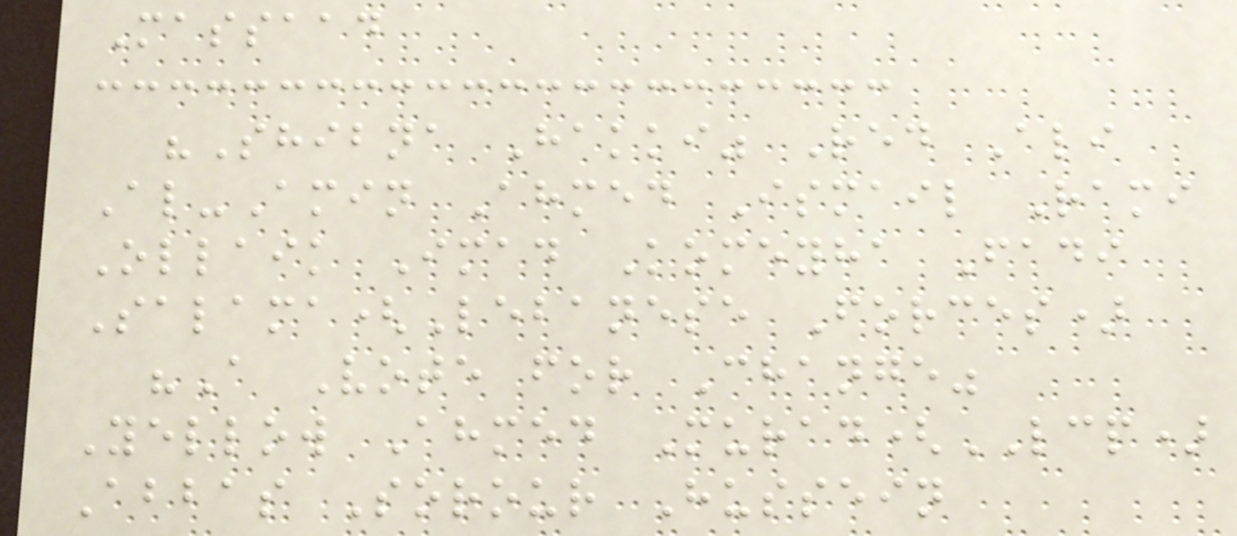Massaad
"Shibna Hakki" Red Ali
Al-Amin Ahmed Ismail Rami
Ollaik Imad Komeyha Fadi
Salama(Lebanese Forces)
"A Vote for Change"
Yellow Ahmed Murad(LCP)
Abbas Sorour Hussein
